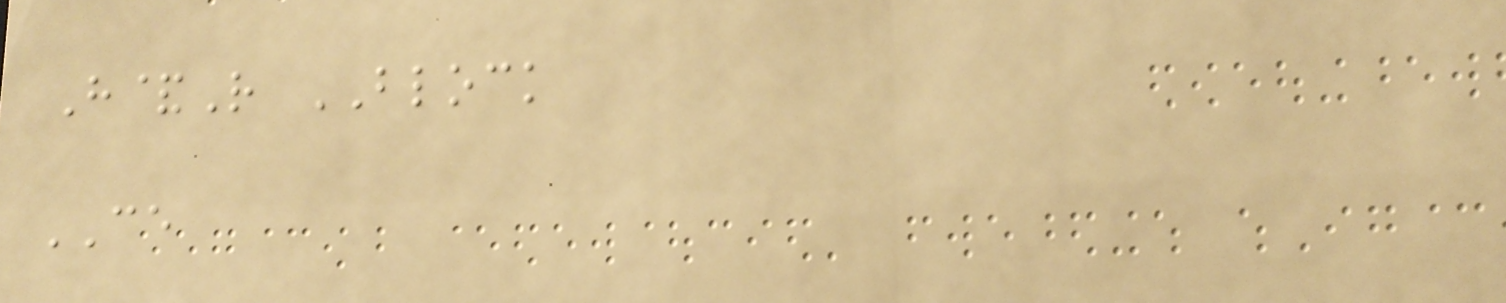H&R BLOCK
CE
